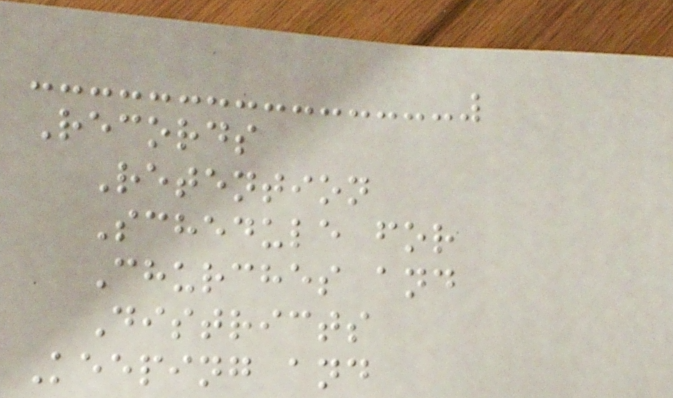Records
Retention
Schedule for
Churches and
Districts
Keeping and
